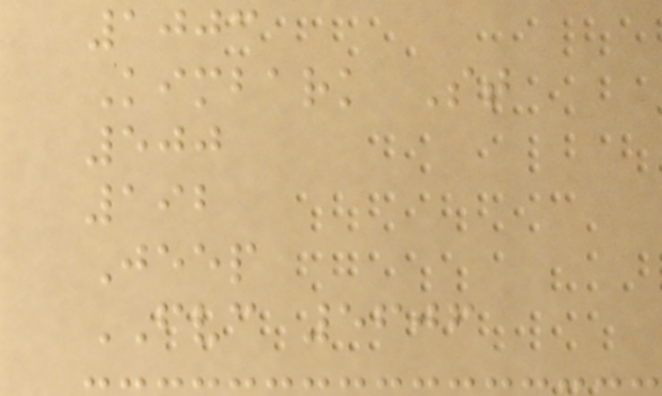1003
Kimbark St
500
192
Jeep
FVC 5606
